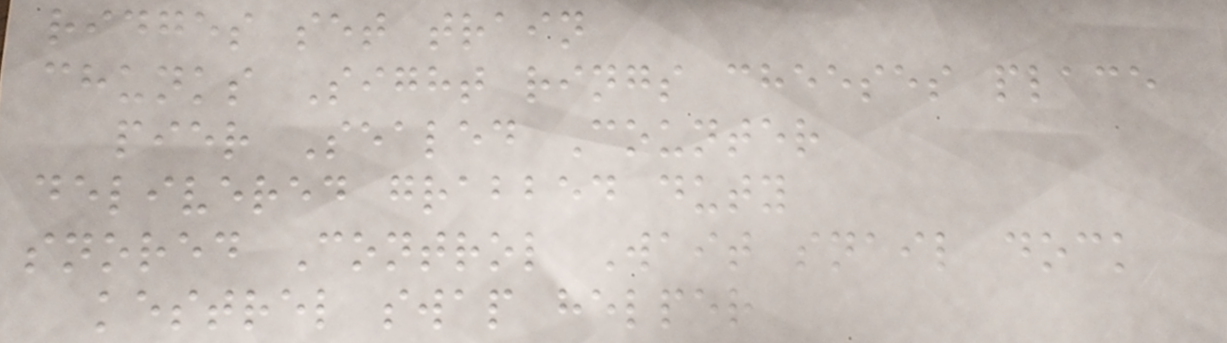ridges set train
chunks Sight rings cheeses place
pier Sealed Counter
delivered grabbed duty
snored Control Wait snail dock
kestrel swap helper
